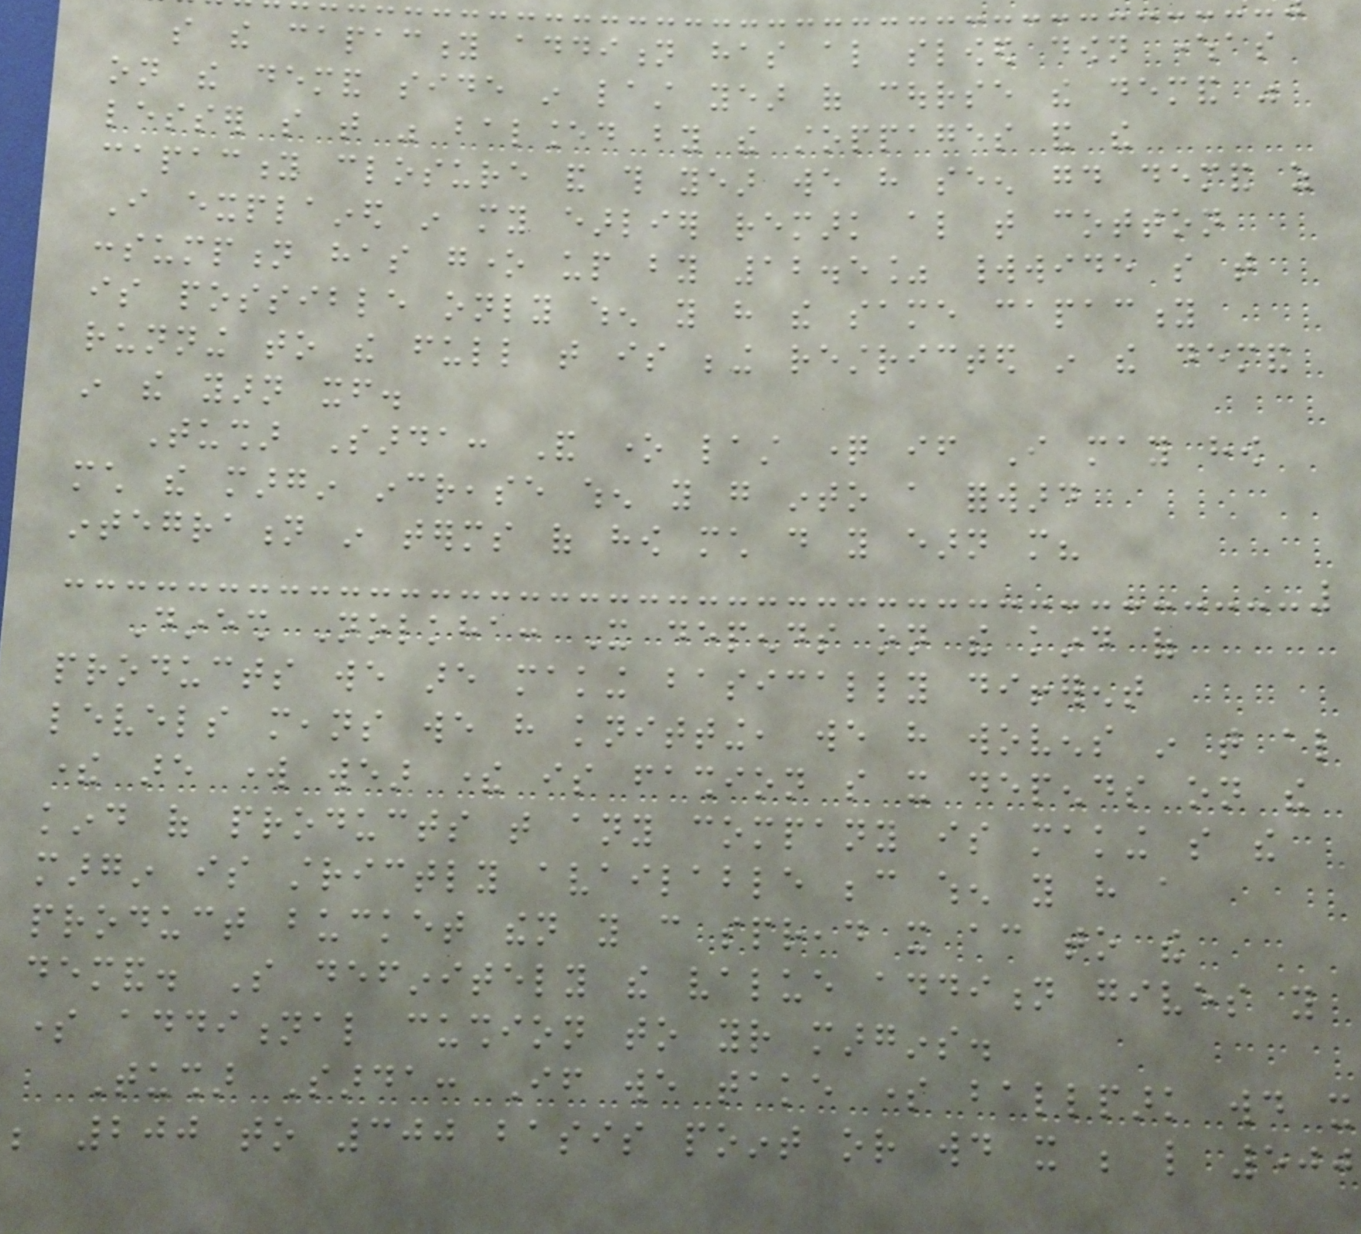so the capacity addition has also slowed down whereas
on the demand side in last year of course the demand was
lesser so that was balanced by the stoppages and the
capacity closure and this year we have seen good demand as
I explained in my earlier remark also that cotton
consumption has gone up by 12.5% worldwide so that
is possible only when you have the same capacity
running to the full that is being restricted in the demand
in the yarn itself.
Tushar Sarda: And one last question if I may how
much the margin increase when you go into a forward
integration in terms of how much do you earn more?
Dinesh Nolkha: It depends on the kind of
products we are making basically different
levels means we have knitting, we have wovens in that also
there are work wear there is fashion so it depends on the
kind of products that any company is making so the
margin is strictly available because when you have a
product bucket then you can spread it according to the
demand. So definitely the value addition gives you
some additional cushion to your margins.
Tushar Sarda: If we take some ballpark would it
be 200 to 300 basis point or would it be like 500
